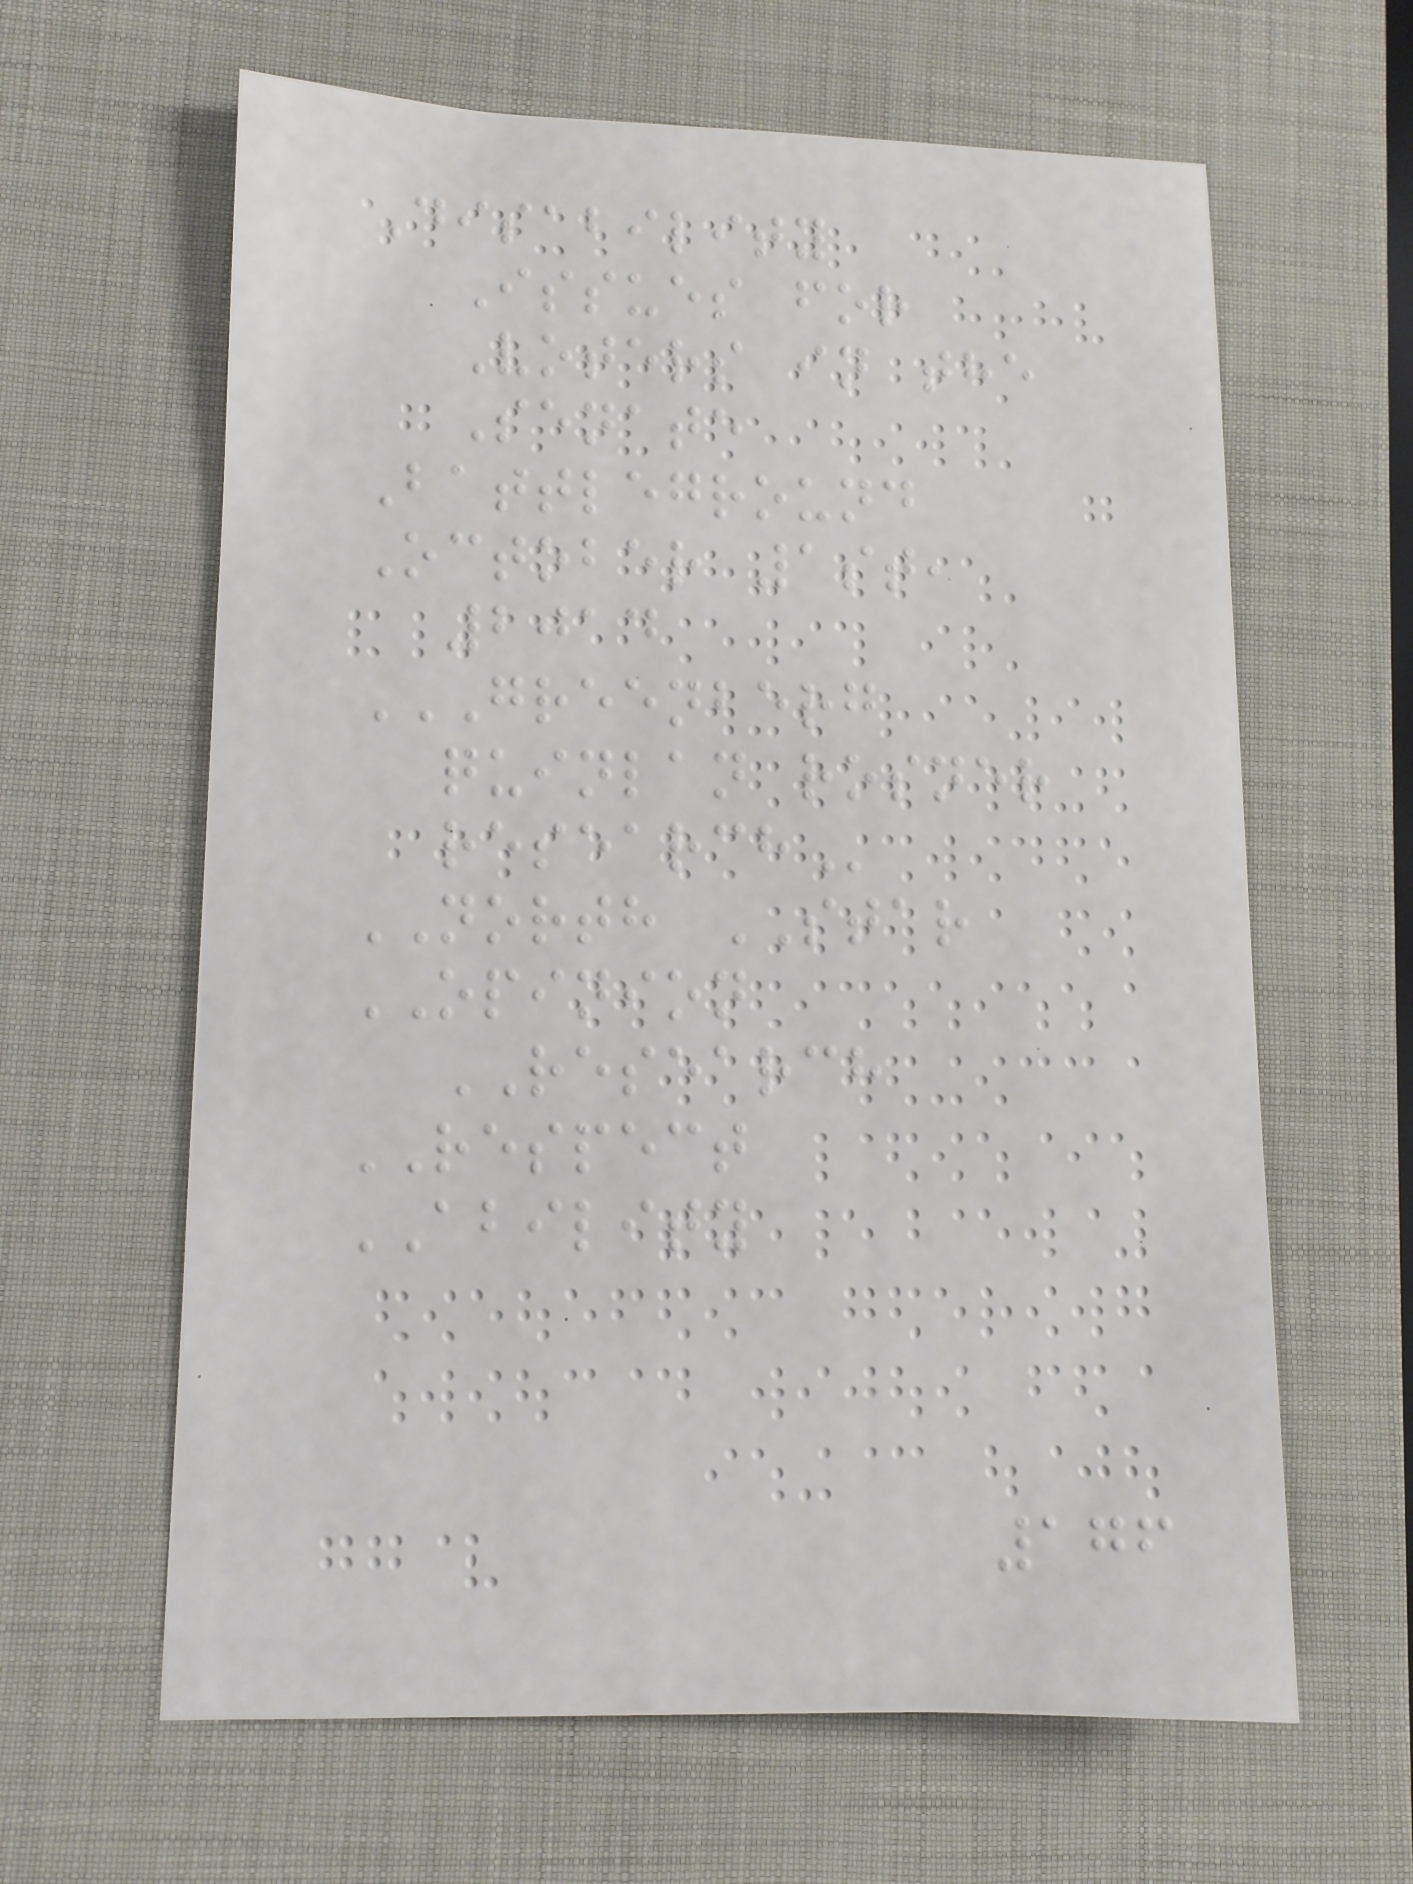Disability
Issues for
Voters in the
Senate
Battleground
October 1st,
2014
GREENBERG
QUINLAN ROSNER
RESEARCH
NORTH STAR
OPINION
RESEARCH
RESPECT
ABILITY
176
